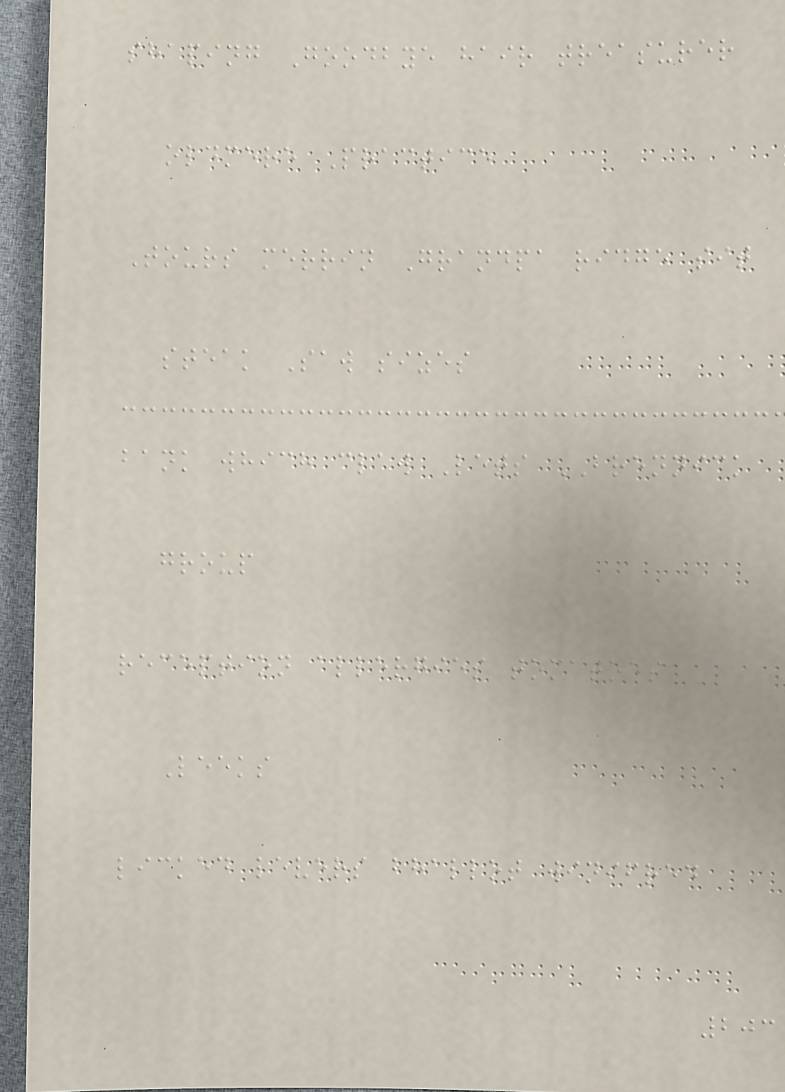shaping Goodbye hair treasurer
oldmere Practice
Tours merrin Grandpa ridge sit
steak Saw sizes
bank which claw Lets BRENNICK
group
reception allergies tomatoes
Leeks
licked levers bhallot winifred
203
